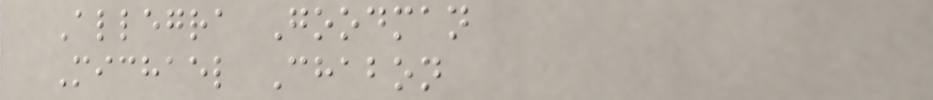Allegra Goodman
Michael Chabon
